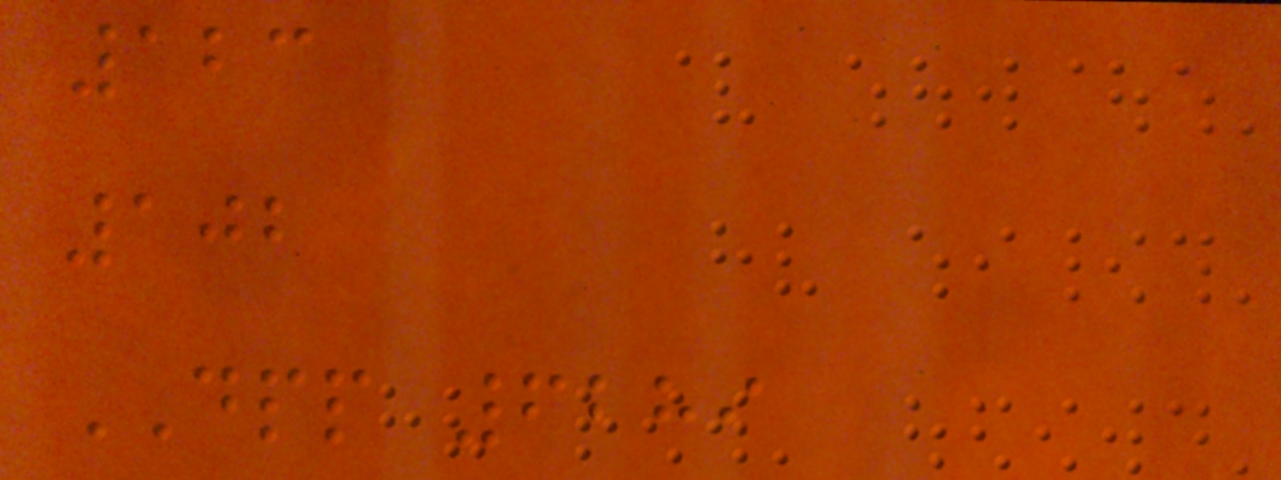123
102
DPP 6289
